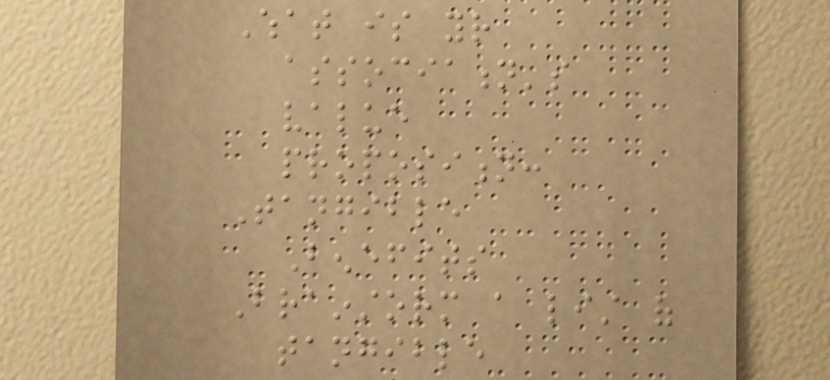What is your
association's
value
proposition:
Tangible
Benefits
Brainstorm a list of
tangible
